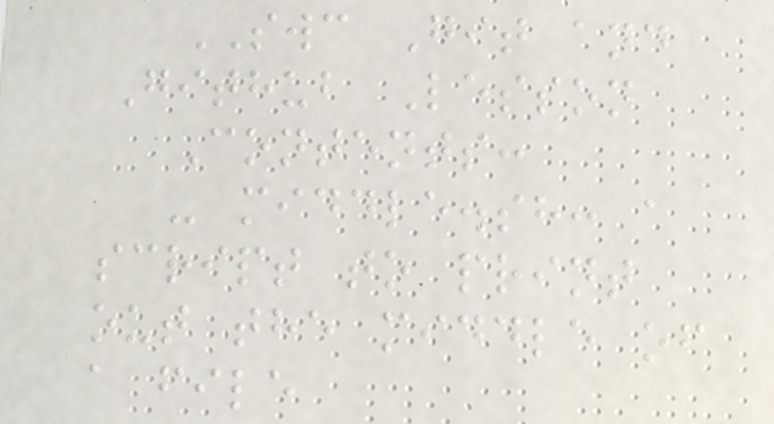SWC Git and
Github Lesson
Contents:
- middle.sh: a
script to print
out the middle of
a file
